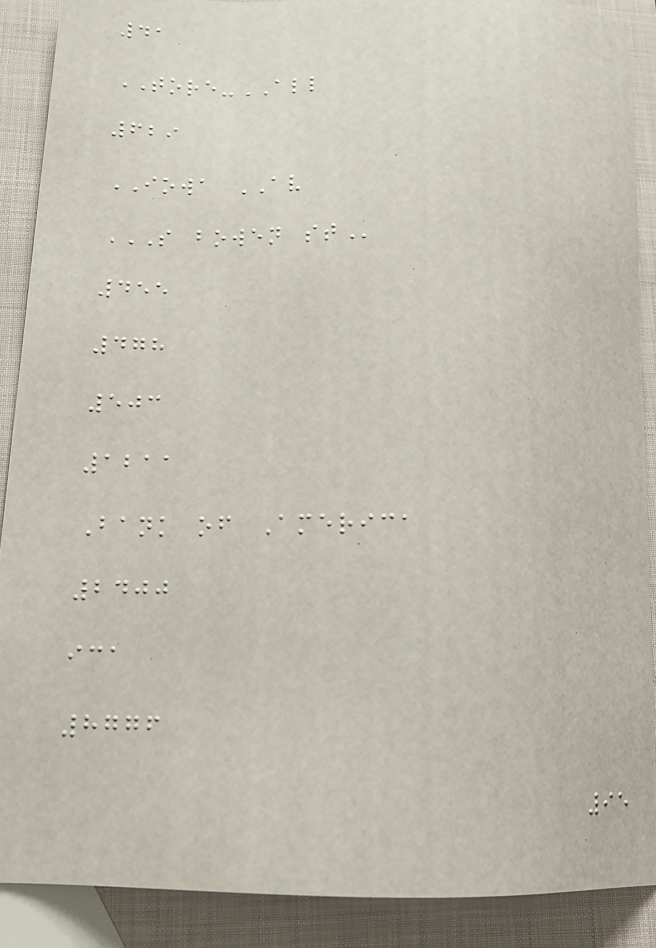41
TORE-ALL
629
IOWA AV
S BOWEN ST
455
478
503
1211
Bank of America
2400
ica
8776
95
